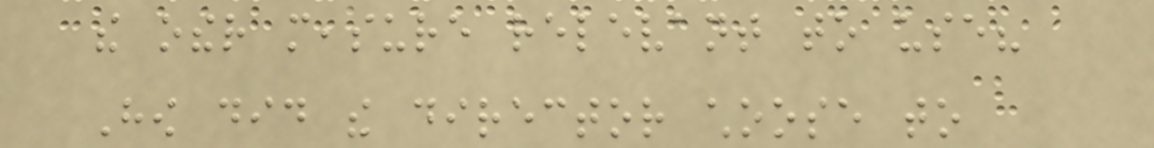the other measure relevant to use?
How did the director choose to
